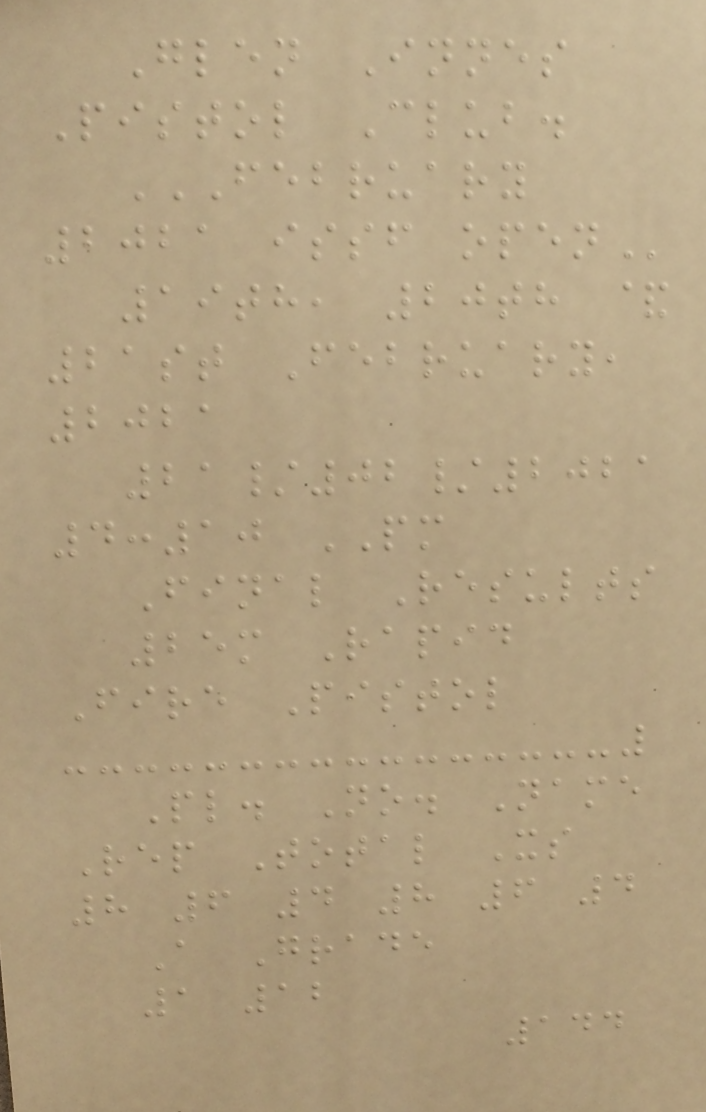Glen Innes
Pistol Club.
FEBRUARY
2021 ISSF OPEN
19th, 20th &
21st February,
2021
21/02/2021
4:10 PM
Final Results
25m Rapid
Fire Pistol
Pl. No. Name
Rep Total Xs
8 6 4 8 6 4
A Grade
1 12
144
